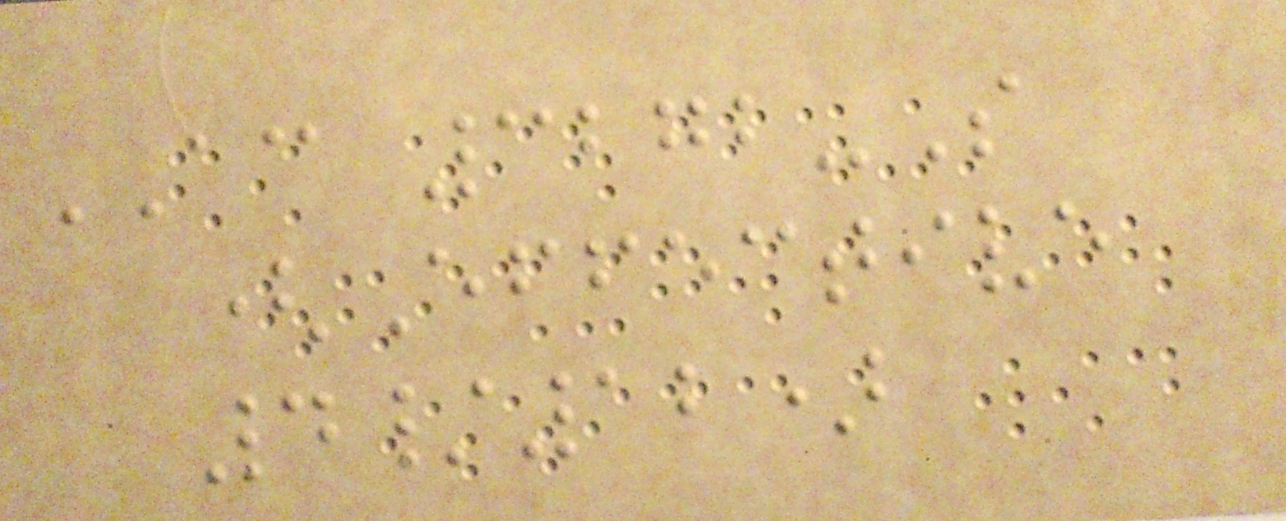AC 3272-S
(Effective
4/12)
